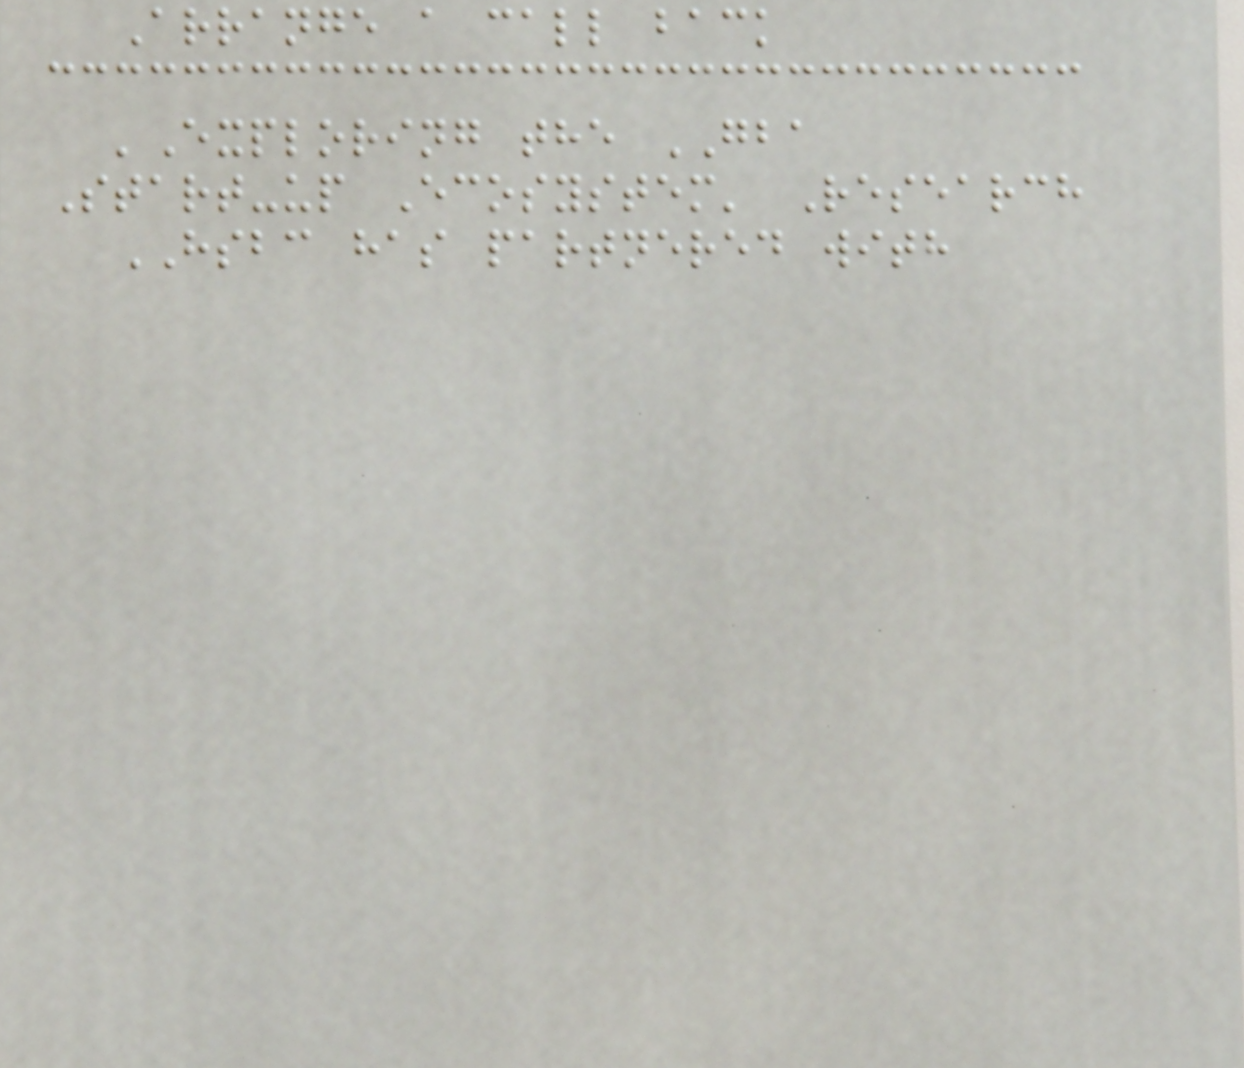Arrange a call back
'Exploring the GBA
Start-up Ecosystem' Research
HSBC has partnered with
